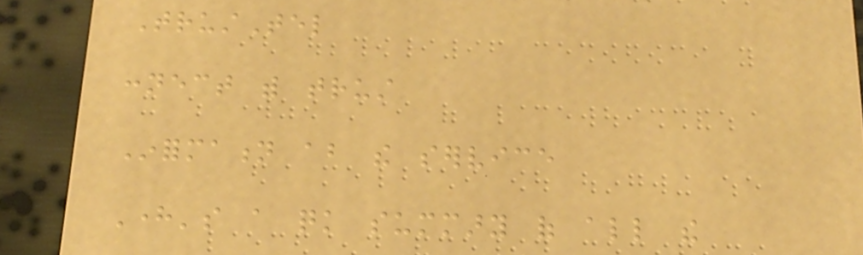TrustTel
connect with trust
Information about the service
Here's a quick summary of all the
